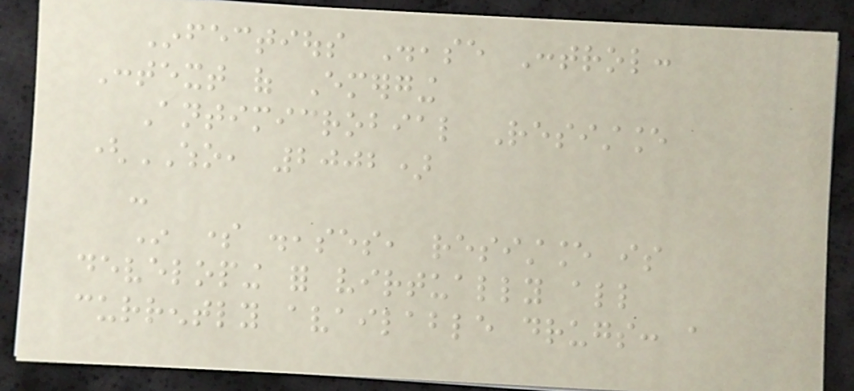Infectious Disease Control:
Context of Emerging
Antimicrobial Resistance
(WHO, 2002)
-
In some diseases, resistance is
developing for virtually all
currently available drugs: a
